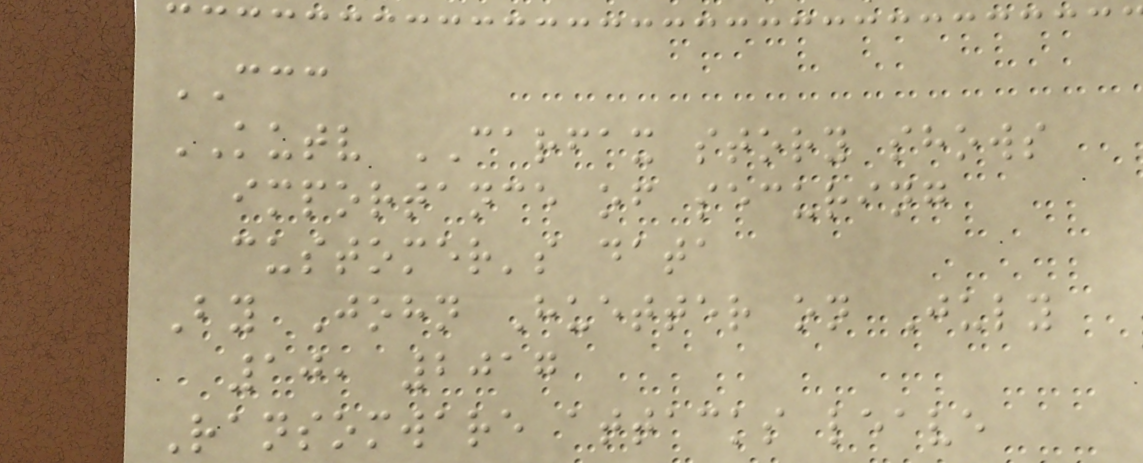CCC
KUTV CARFAX story shows
importance of securing
customer's data
By John Huetter on July
10, 2017
Ransomware attacks leave
